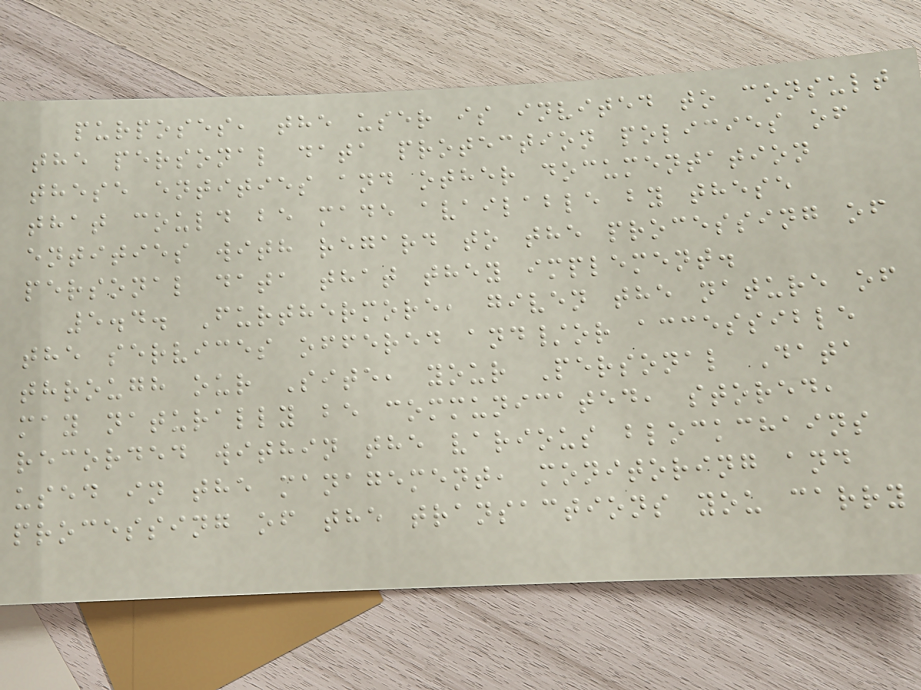purposes, the user is invited to consult
the personal data protection policies of
these entities and other documentation
that could be made available by these
entities with regard to the processing of
personal data that they implement.
5.4. Furthermore, given the nature of
the services offered and/or accessible
through our Site, your Personal Data
may naturally be communicated, stored,
recorded within the various blockchains
used in the management, monitoring and
processing of the transactions you carry
